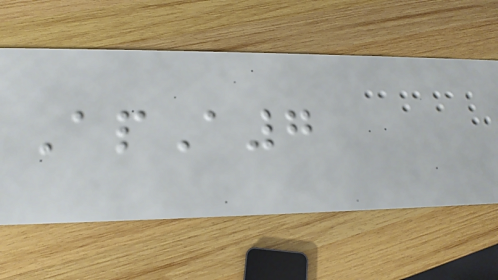ApA7
